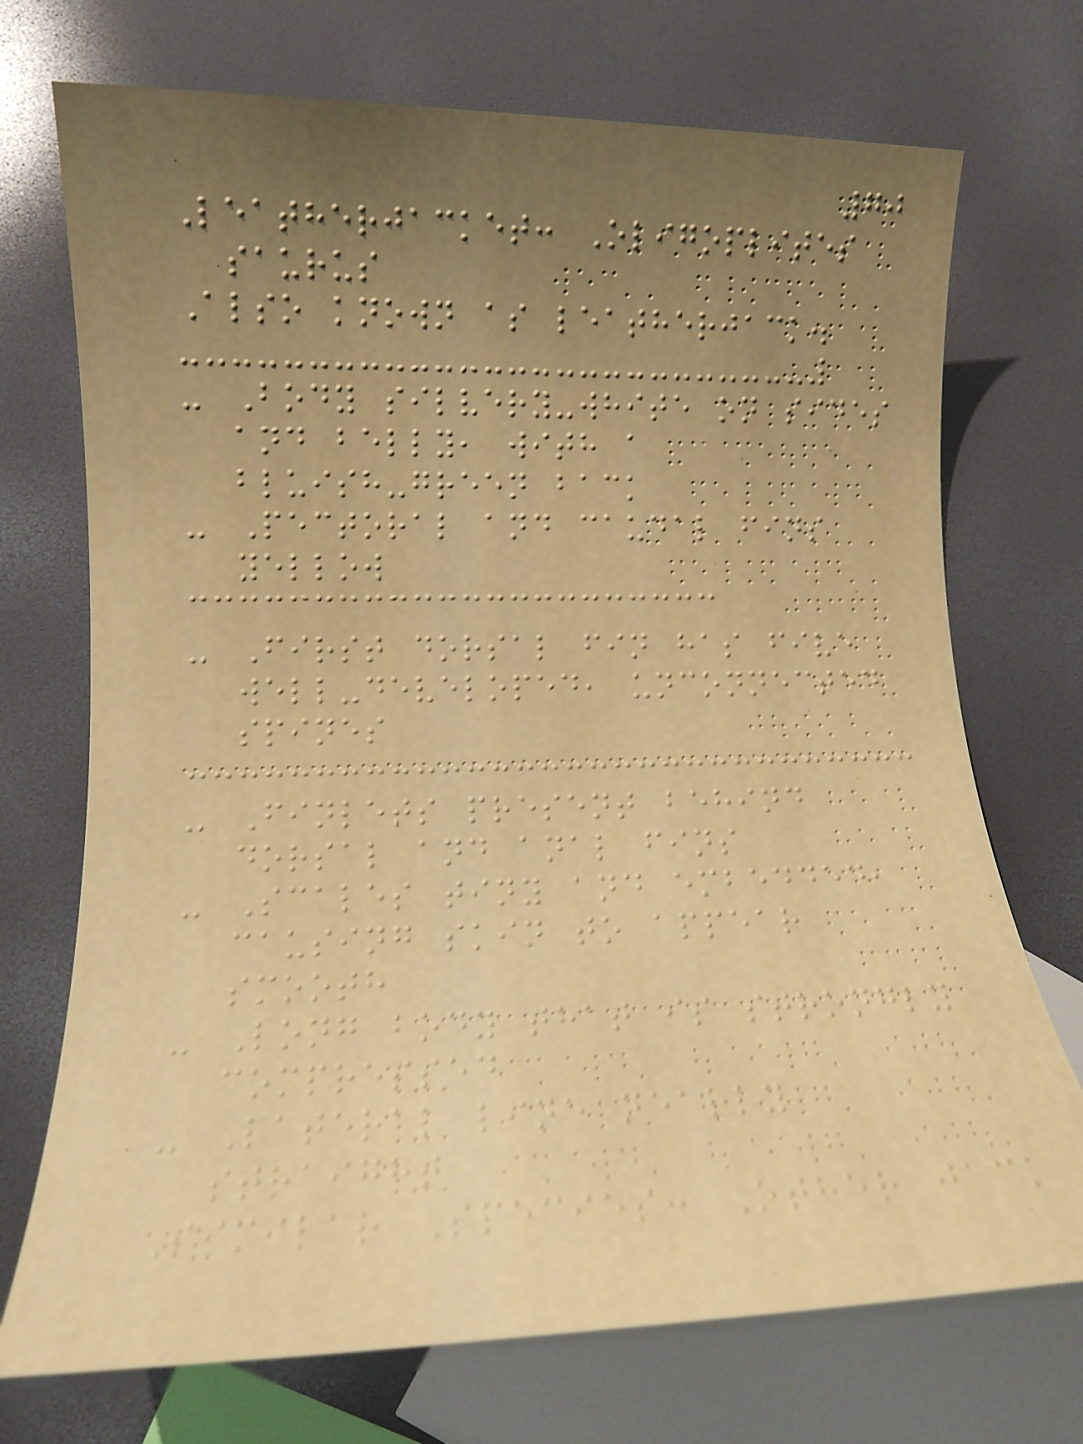70
Leatherjacket: Oligoplites
saurus
Also known as leatherjack.
- Body silvery-white on sides
and belly, with a
bluish-green back
- Pectoral and caudal fins
yellow
- First dorsal fin has five
well-developed, unconnected
spines
- Finlets present behind
dorsal and anal fins
- Scales tiny and embedded,
causing skin to appear
smooth
- Long body that is strongly
compressed
- Lateral line nearly
straight
Similar Species: Other jack
